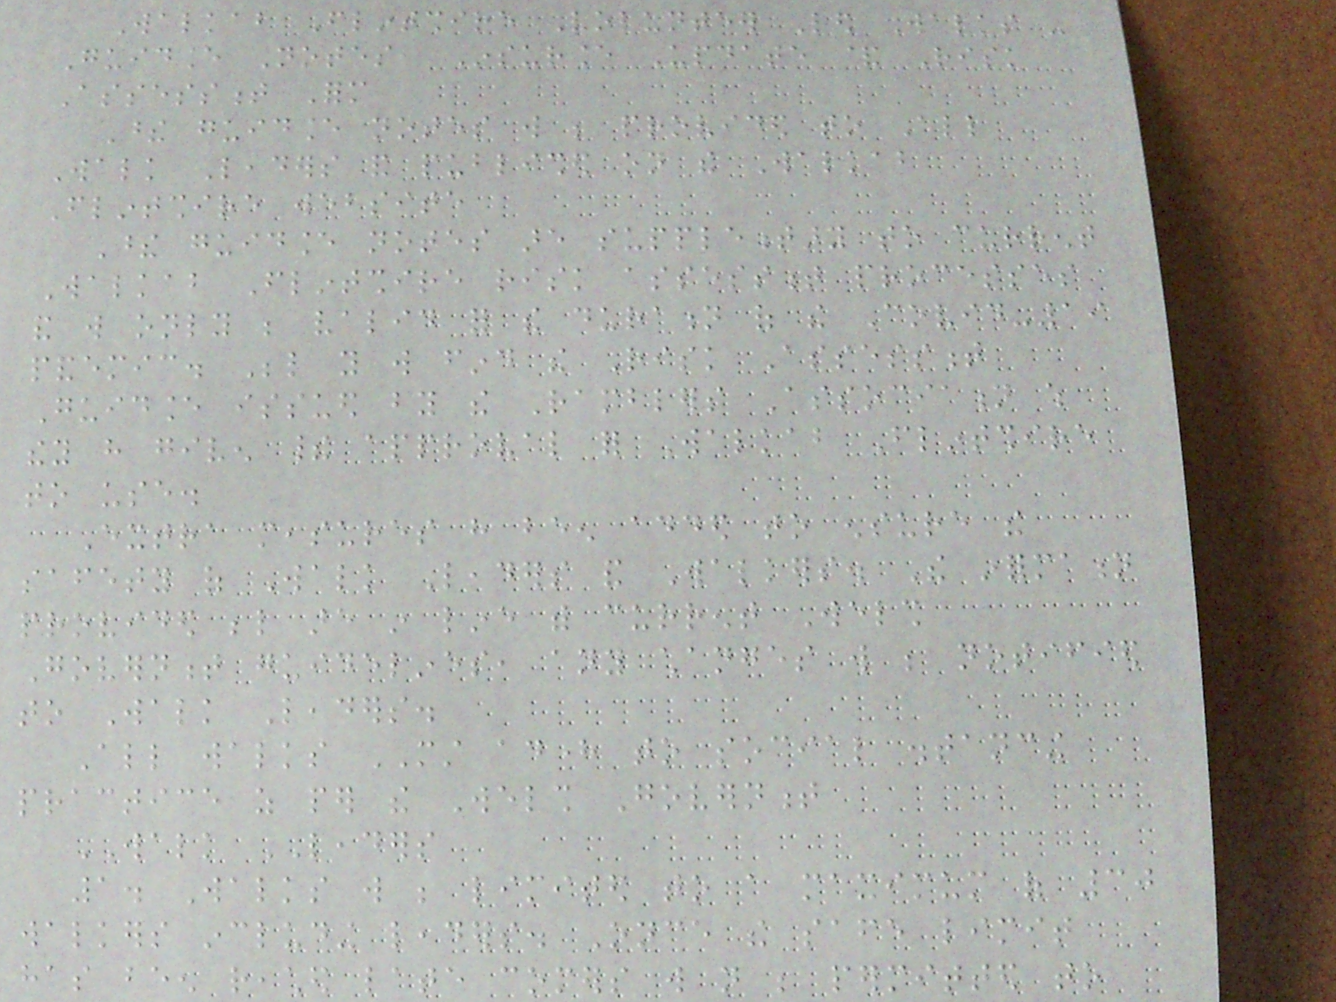Walkabout Flintshire Volunteer Led Walks -
Guidance Notes, Insurance Update & Risk
Assessment Form
These guidance notes will be provided to All
Walk Leaders and published on the Walkabout
Flintshire website
These guidance notes are supplementary to current
Walkabout Flintshire risk assessment processes
and will only be valid for the duration of the Covid-19
pandemic. Below you will find the Risk Assessment
Guidance issued by the Ramblers Association which
they have given their approval for Walkabout Flintshire
to use.
Extra measures have been added to ensure the
safety of Walk Leaders and Walkers. The information
provided below are in line with current Welsh
Government guidelines, any changes will be notified
to Walk Leaders.
All walks MUST adhere to social distancing
practice as per the Welsh Government
WALK LEADERS
1. Walks will be limited to a maximum of 30
walkers including leaders. Once the safe limit
has been reached late comers will not be permitted to
